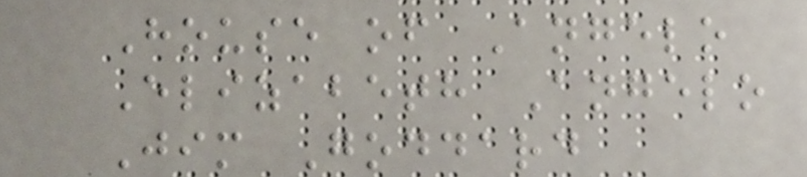House of Angelo
Elizabeth Angelo
Jim Goddard
